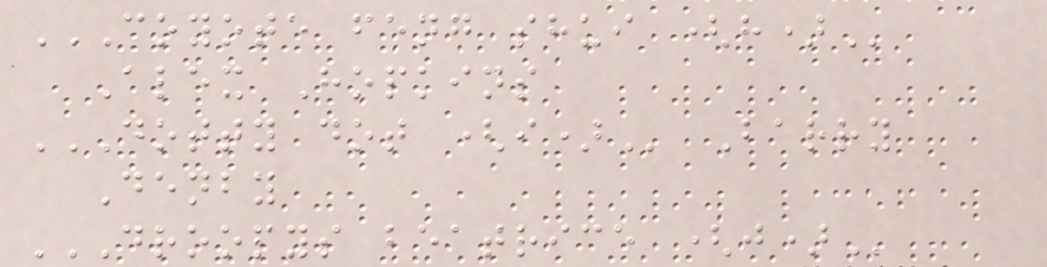COYOTE FENG SHUI (H)
Alex Hopkins
DOTTY DOT (I) Barry
Denby
DROOPYS BEATRICE (J)
